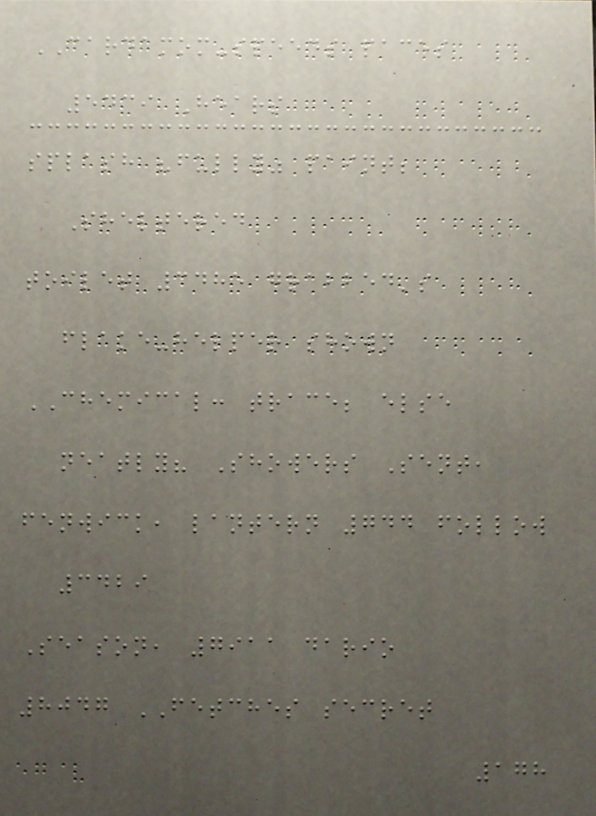CARDAMOM-speeds paces
5439 Hears
splash "fully" paint;
Sheltered
toilet 3485 grabbed's
flake-helper shown
CHEMICAL: trace; else
neatly? Showers Sent,
fenwick, lantern 744 follow
3429
Season, 7911 dario
8047 FETCHES secret
178
